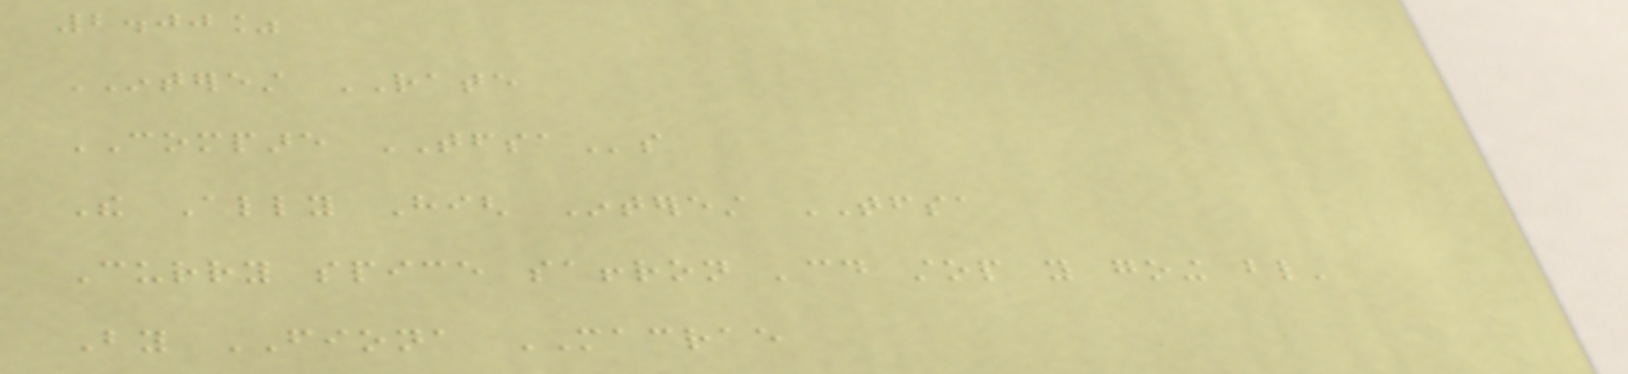2.00%
INTEREST RATE
COMPARE TFSAs
The Ally High Interest TFSA
Curry spice saffron 'could stop you going blind'
By FIONA MACRAE
